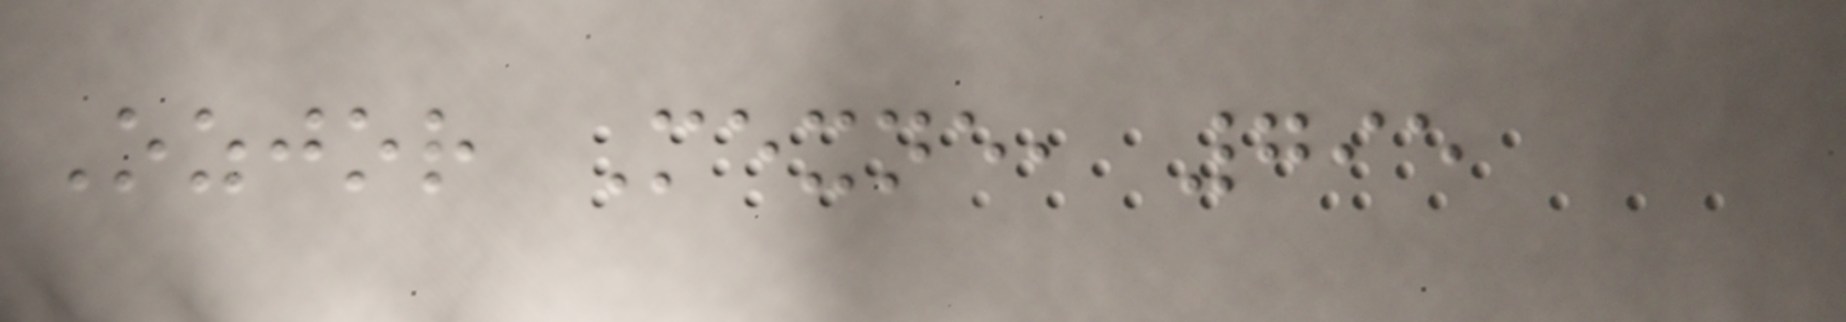Ozjor Mexne, 795
